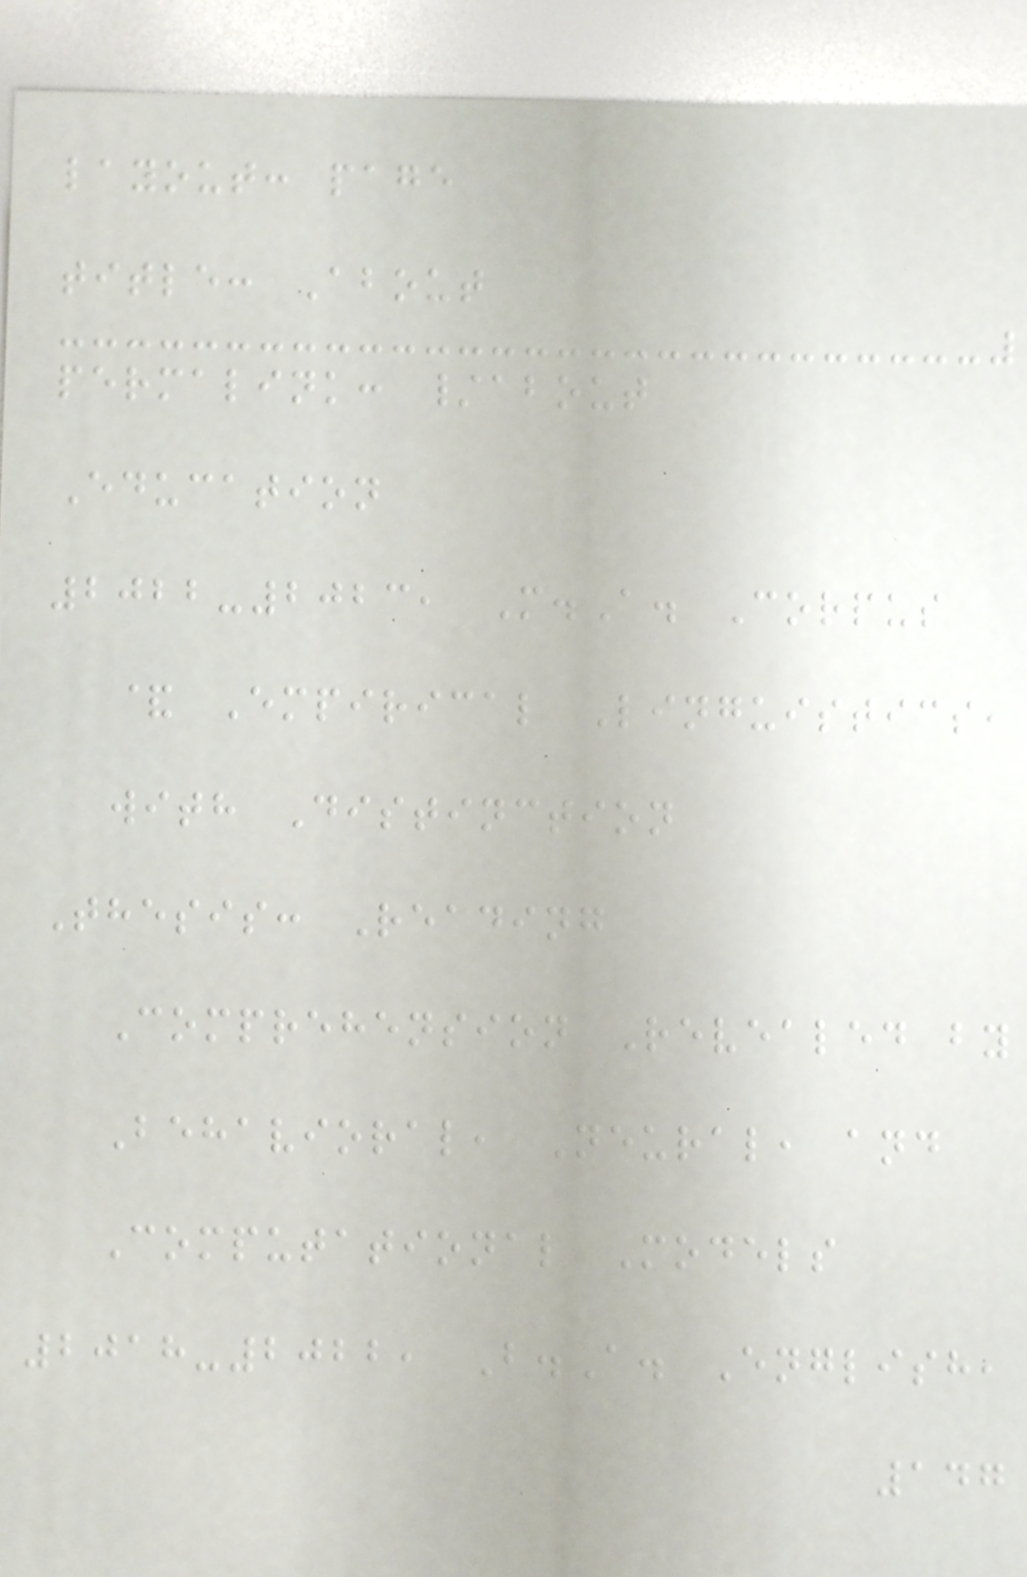layout: page
title: About
permalink: /about
Education
2022-2023, M.A. Corpus
& Empirical Linguistics,
with Distinction
Thesis: Reading
Comprehension Revealed by
Behavioral, Neural, and
Computational Models
2018-2022, B.A. English,
147
